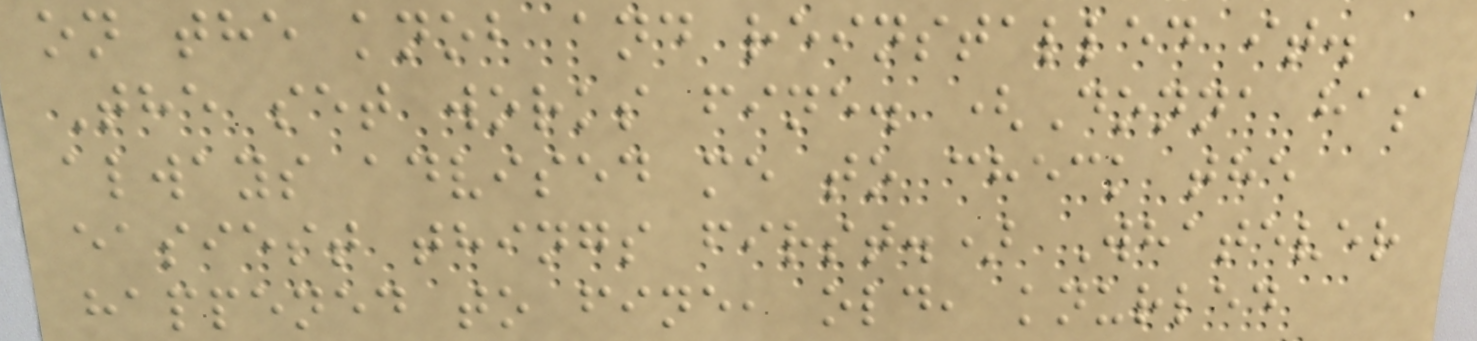on the knob and reinstalled it.
The set works fine. (Donna has
always advised me to check the
easiest things first.) Whatever
happened to fine, old, knurled
